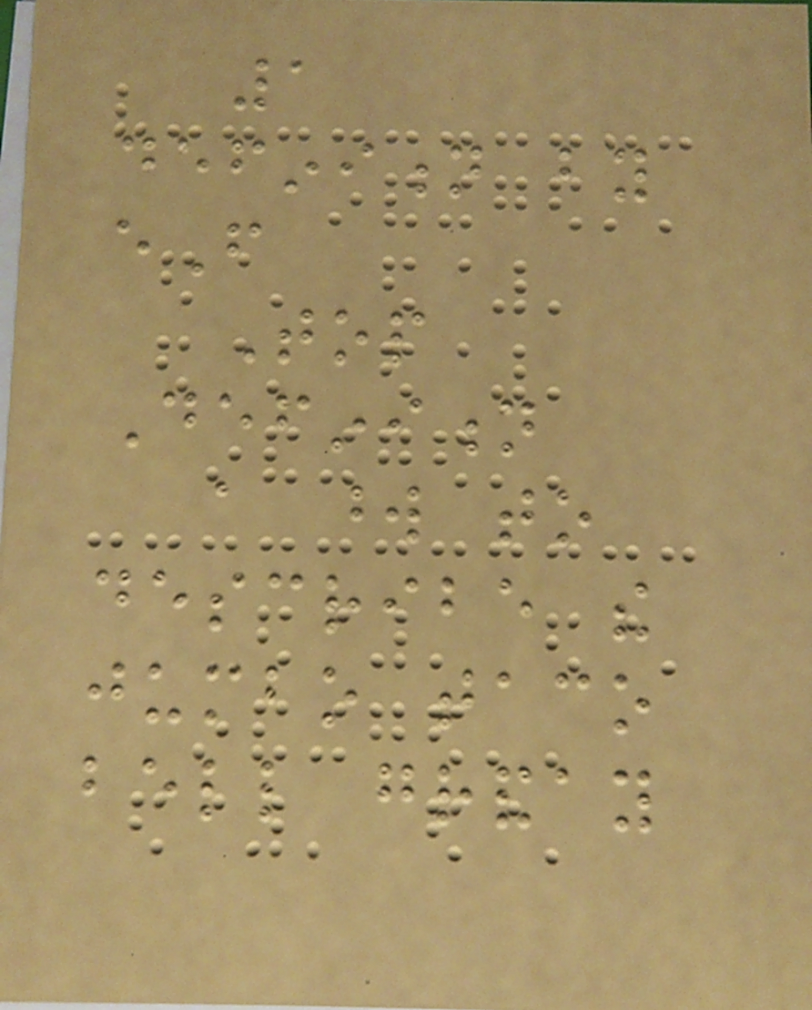1
definition by
eF
Top
Definition
a word to
describe the
jumbo taco
bell granday
